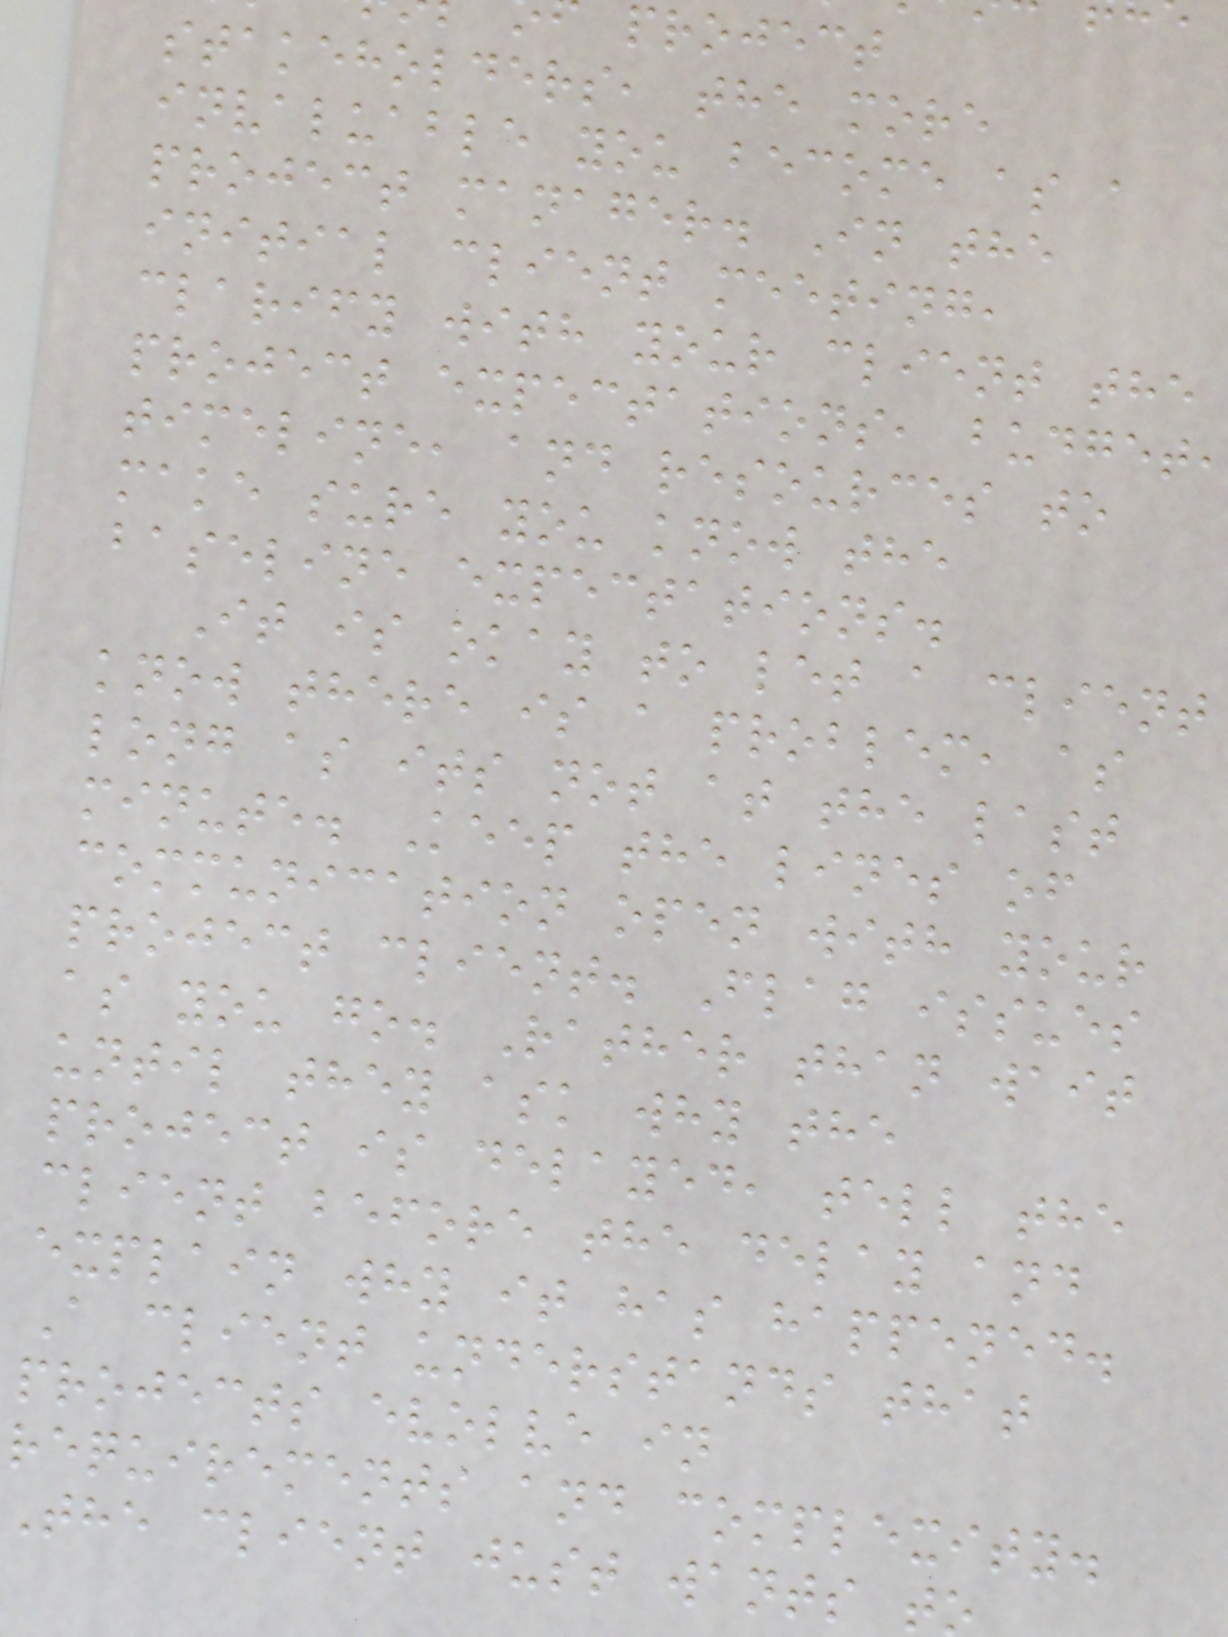project
stakeholders, the more
invaluable you become as a
project manager. In the
initial client meeting,
clarify with your client the
project expectations, budget
timeline, and resources to
make sure you know the
baseline expectations.
It is okay to let a client
know there is a problem, as
long as its not at the last
minute. Keep the lines of
communication open with your
project client. Flag issues
as you go. Rather than wait
until they ask why the
project is delayed, tell the
client before the delay and
explain why it has happened.
A client understands that
projects evolve in
requirements and complexity.
The client just wants t
